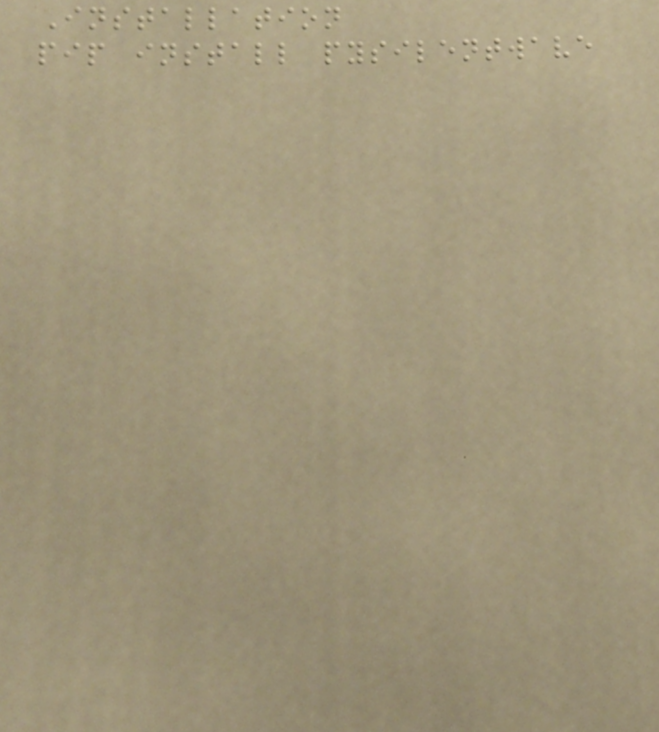Installation
pip install pysilentwave
